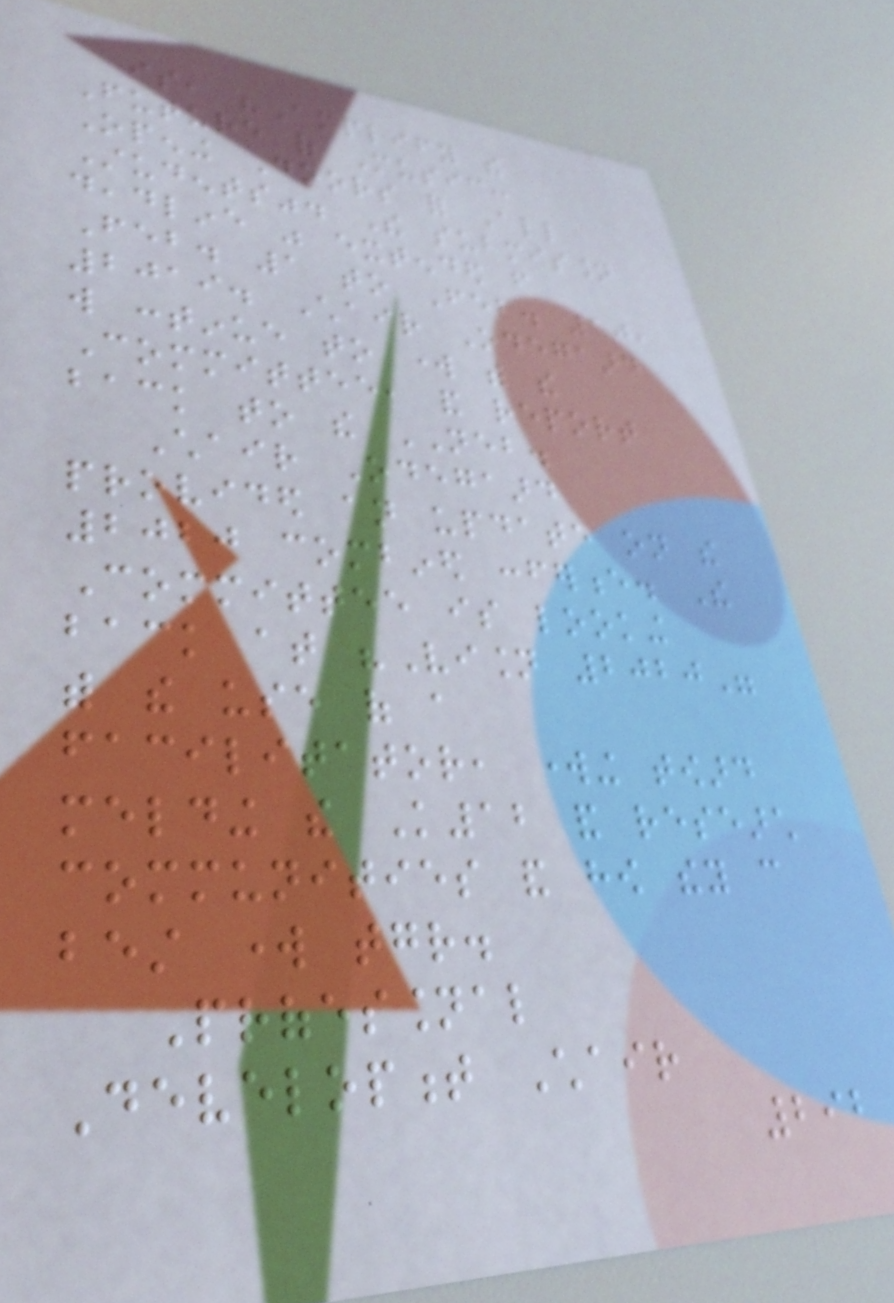is, "Amplify the
Future of Music:
Opening Doors for All
Students". The submission
deadline was extended from
Feb. 1 to Feb. 10,
2019. Chair Odegaard
will continue to work with the
Committee, and report
back to the NEB.
Chair Odegaard
provided an update on the
2020 combined conference. The
Committee is looking
back at "Vision 2020"
with the use of a
facilitator, working toward
melding the K12 and research
communities and how they can
best work together.
Professional
Development Chair
292
